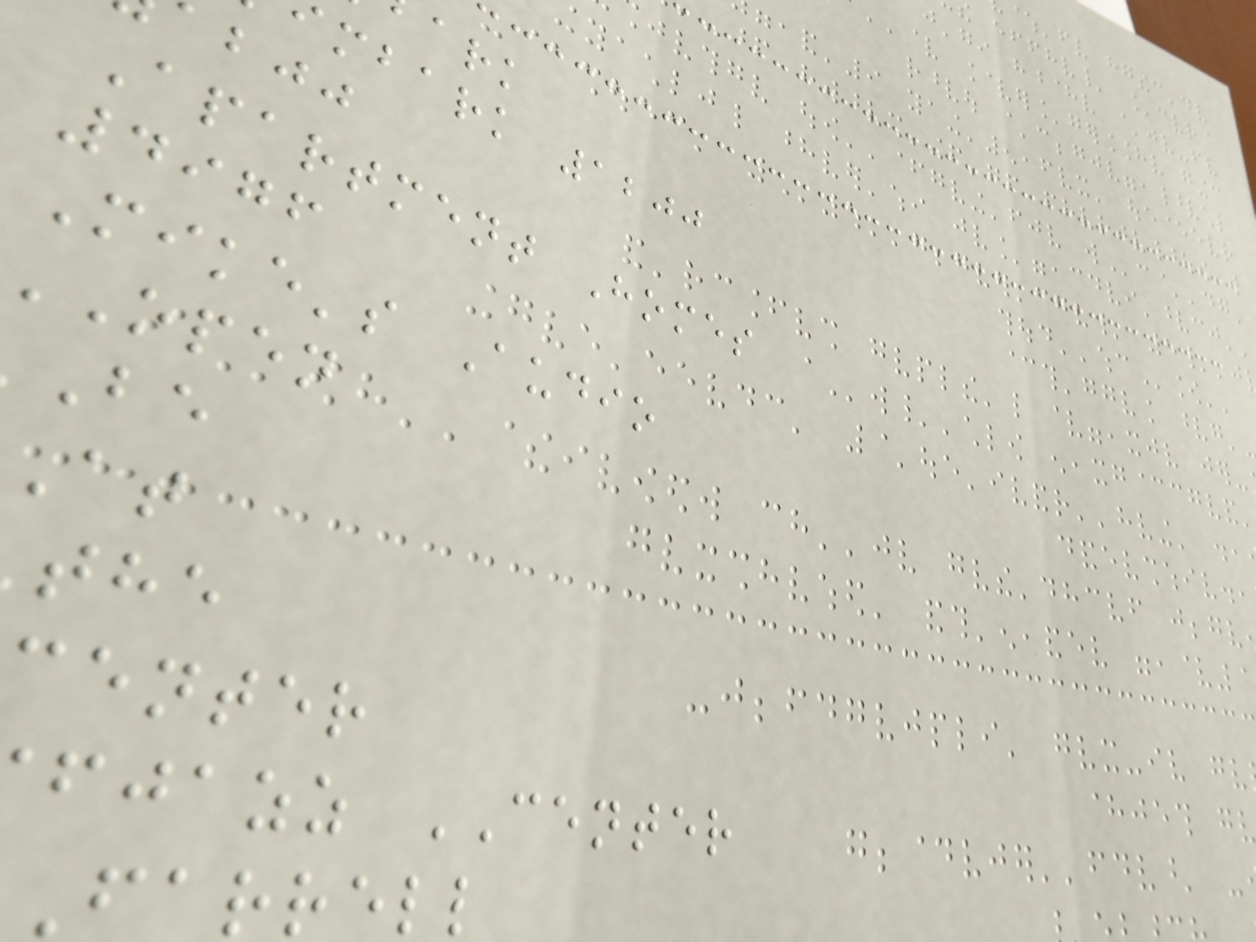mbark 1200
Apartment Homes
4976
Mike's Audio
open
enter
fjazz CENTER
Farrell
